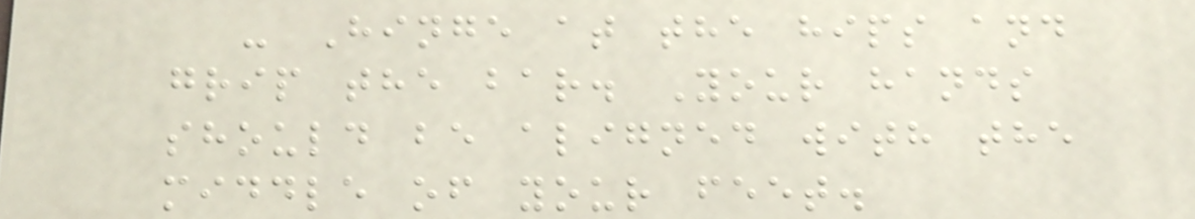- Hinge at the hips and
grip the bar. Your hands
should be aligned with the
middle of your feet.
